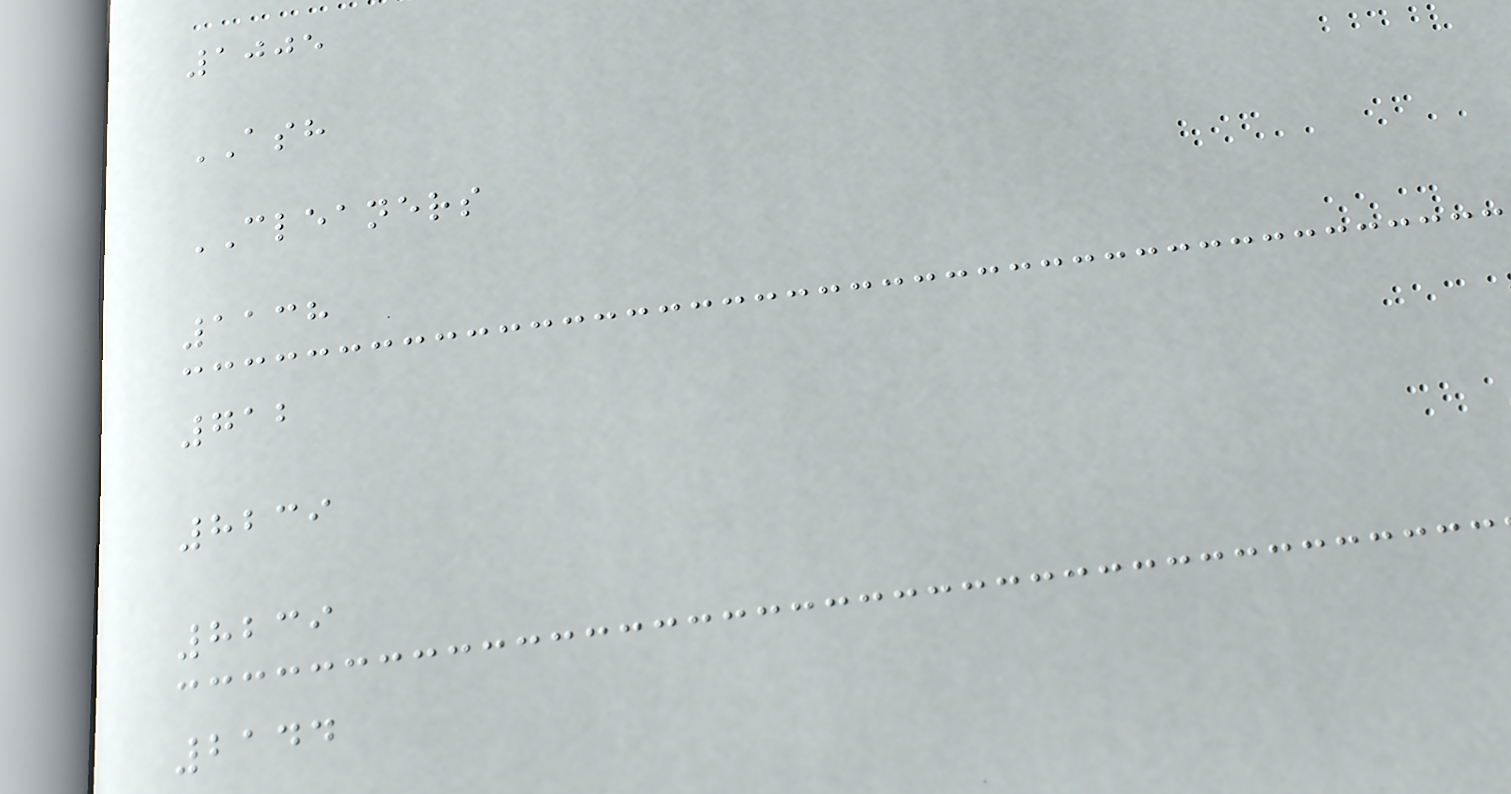1005
ASH
CLEANERS
1138
712
8239
8239
2144
